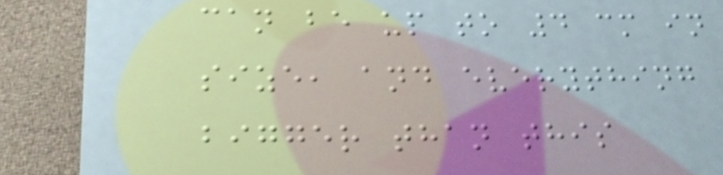can be up to 4 cm in
size, and everything
bigger than this
